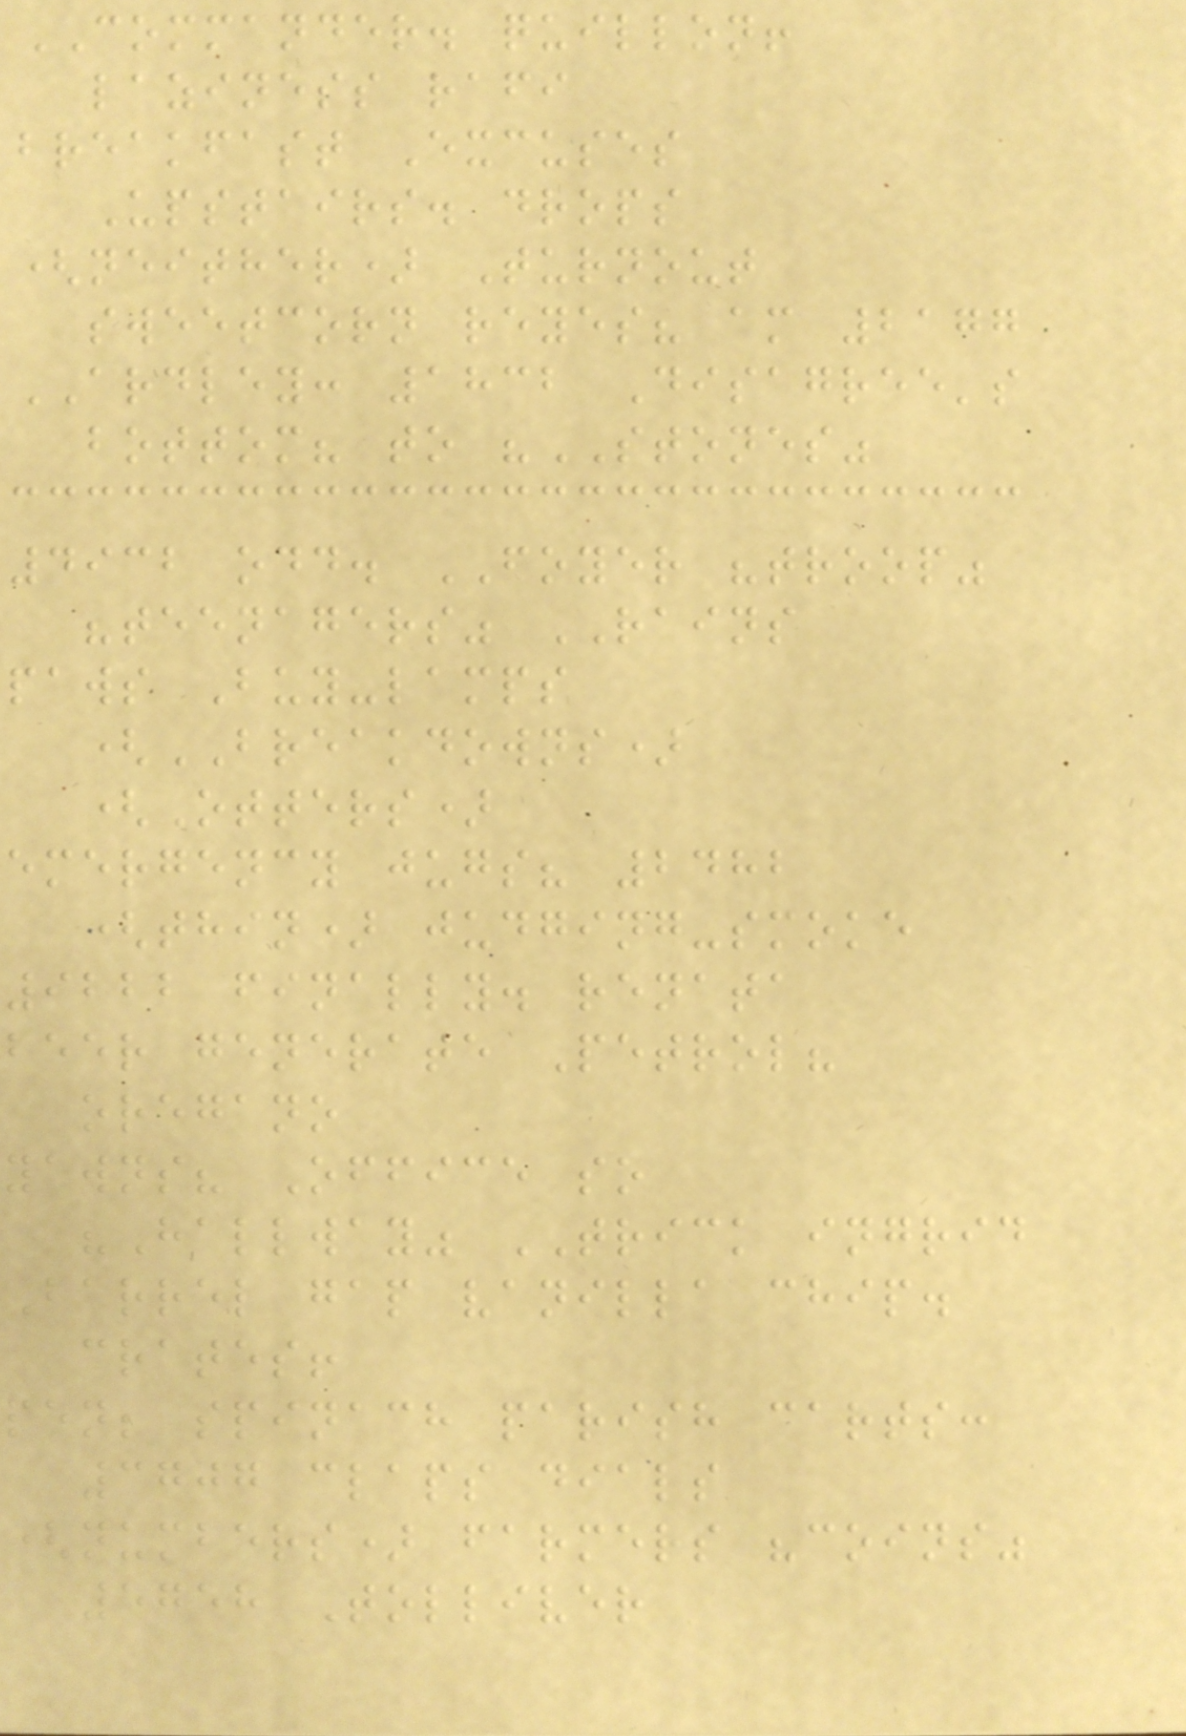COMMANDER. quillon!
laziness rafi
breakfast Excuses
Upstairs. drops
(neither) Turnout
sweetcorn reyes? am 2177
ARDLEY: 1832 Disagree's
bottom? to "STONES"
4932 odd. FOYER "troop"
"teenagers" RAINS
paws Buy-lamps
(BREAKDOWNS)
(Otters)
emergency jugs? 2482
(thin) judging-smoke
9222 finally. renata
beer generate Petrol?
oregano
yawns? Office so
"Hallway" TRICK ingrid
Barrel gap vanilla chip.
crates!
pen; spinach parish carts:
3707 claps dials
(numbers) farmers "coins"
5758 Tolliver
